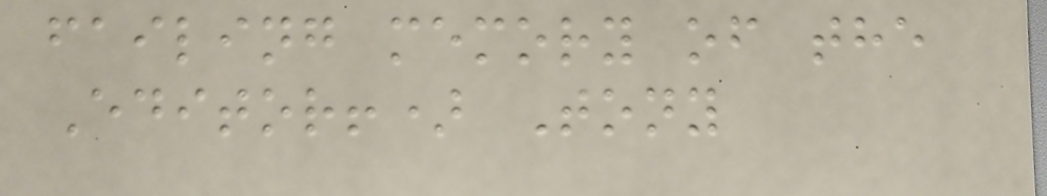failing memory of the
Editor!) Tony
